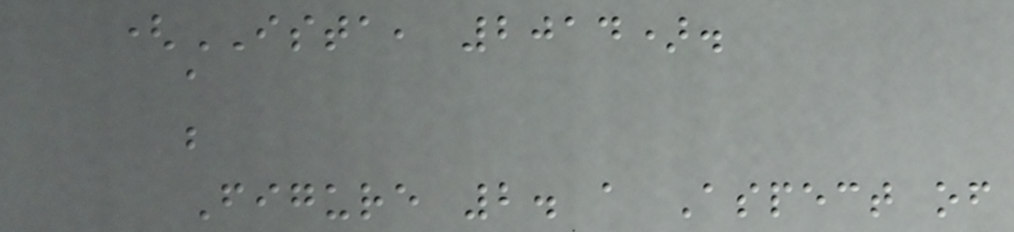(ISTA, 2014).
a
b
Figure 2. a Aspect of
